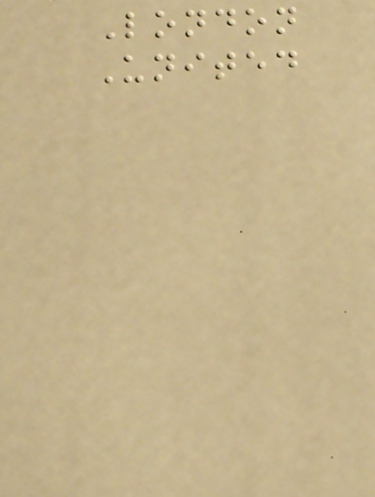London
United
